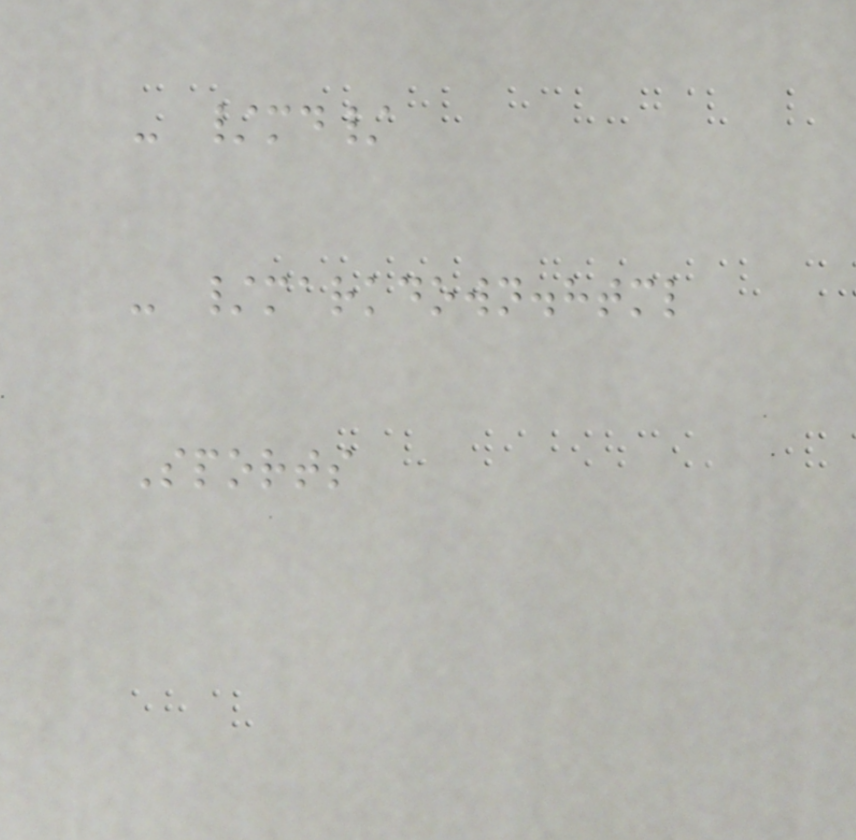- /md/
- /markdown.html
Sports
